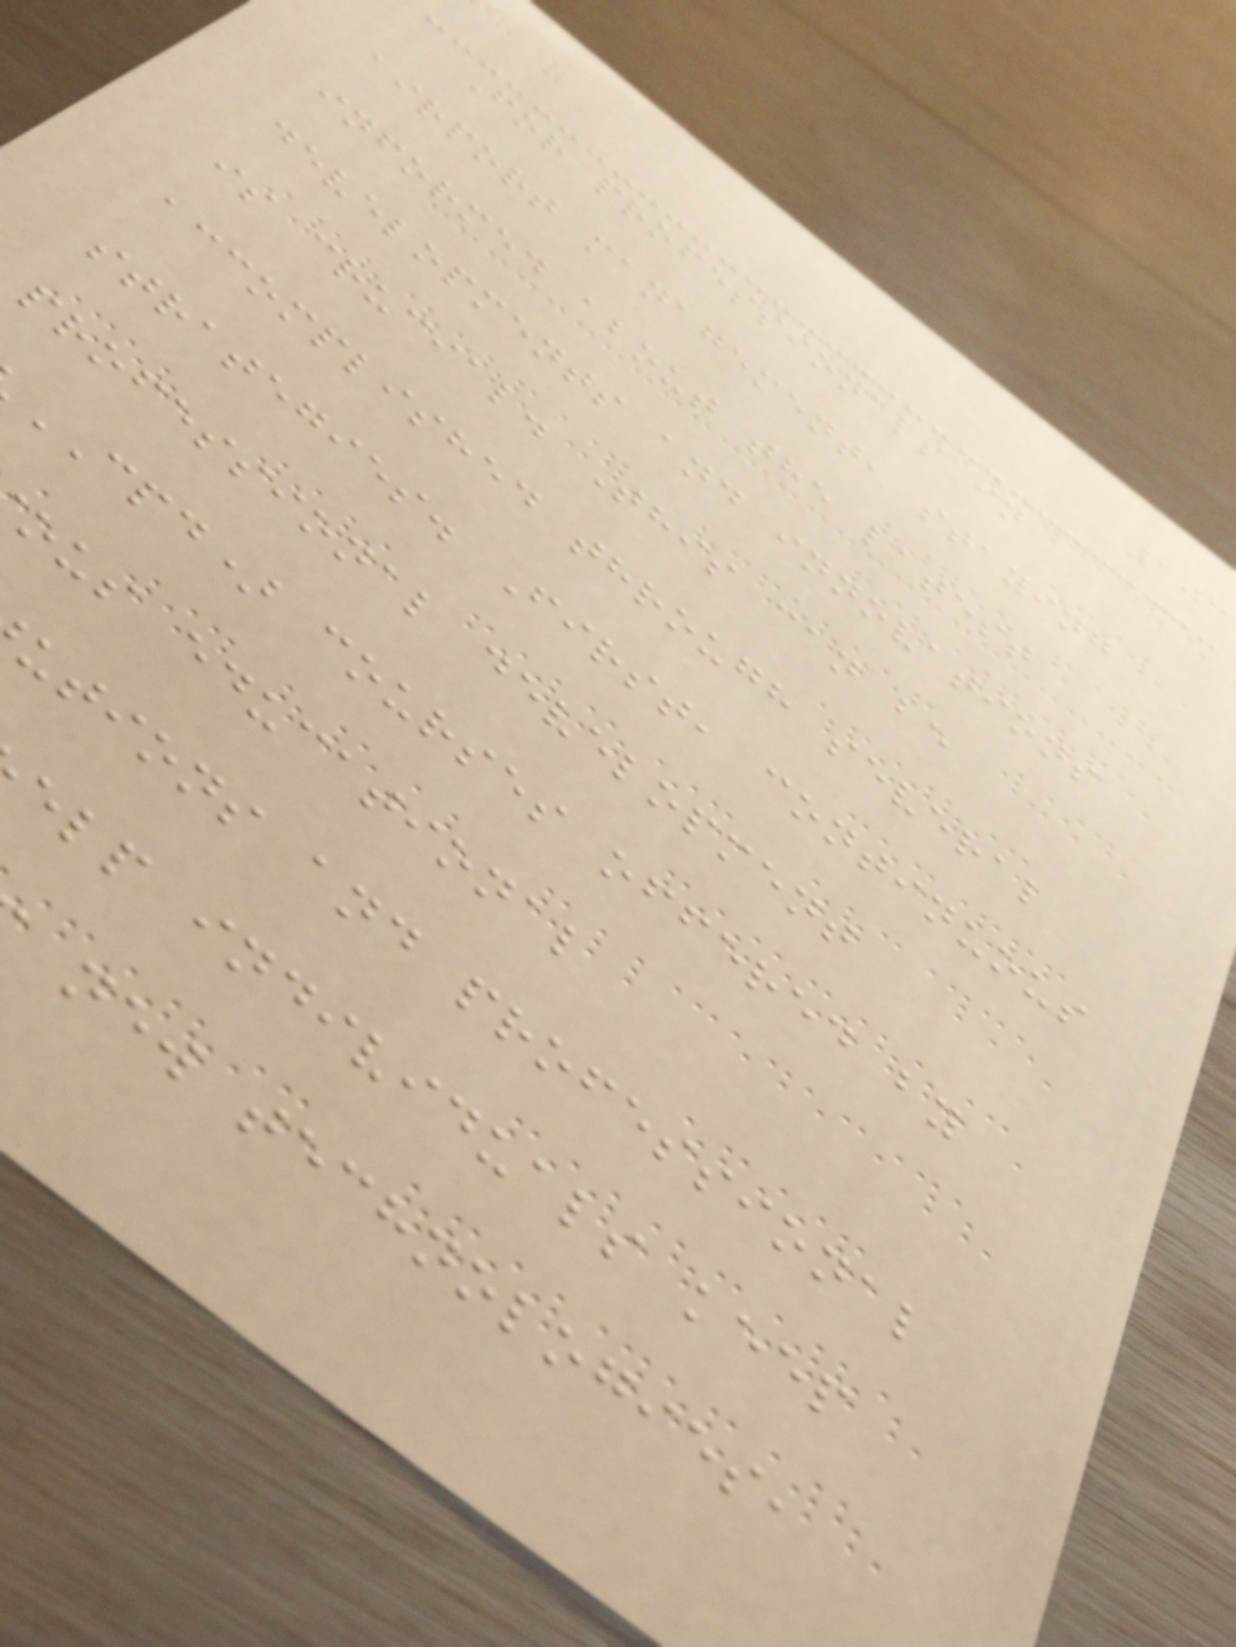103
For professionals in
airport management, staying
informed about the latest
developments and innovations
is crucial. This can be
accomplished through several
strategies. First, continuous
professional development
CPD) courses offered by
ous educational
utions and professional
elp individuals keep
new technologies,
